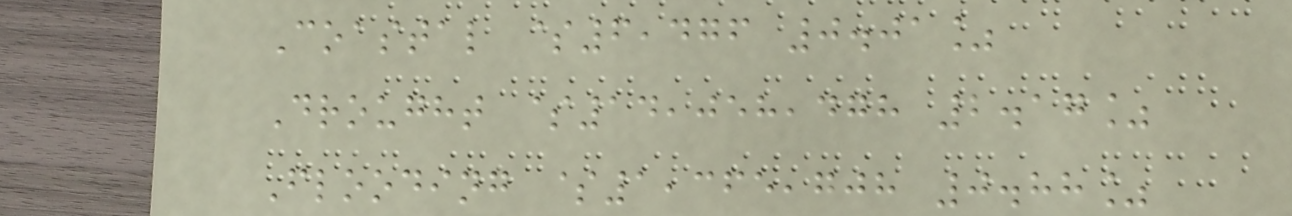Coastal $6,476 0.01%
Drought $14,058,478 2.17%
Flooding $1,365,708 0.88%
